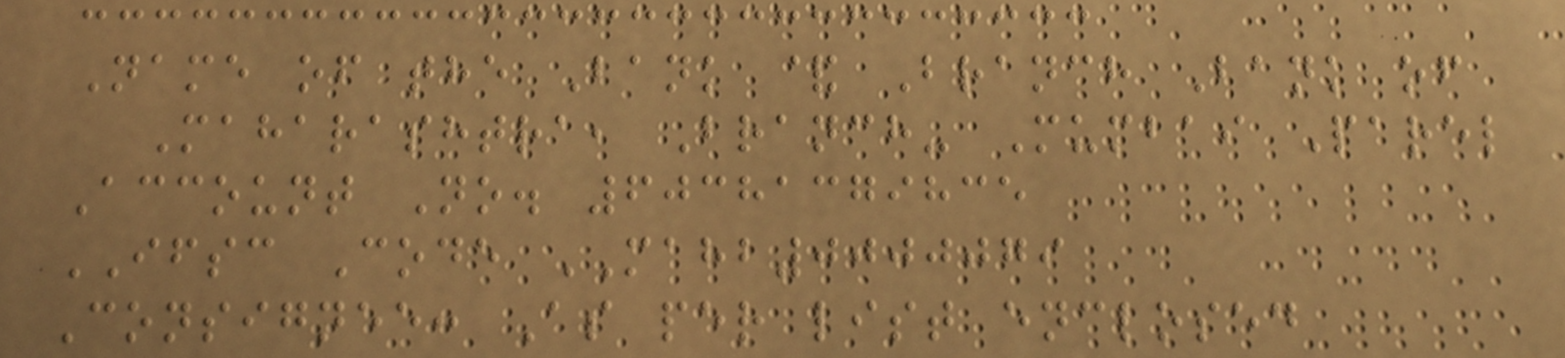Name of the Bank & Branch Bank of
Maharashtra, Branch- Mumbai Parel
Account No. 60381379835
IFSC Code MAHB0000079
Consignee: As per list enclosed
